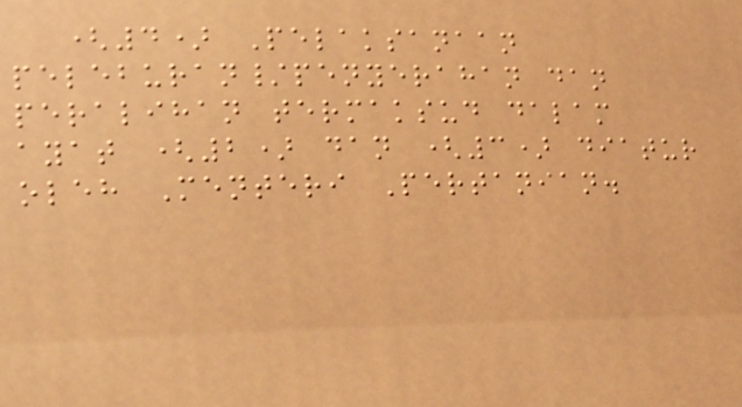(4) Pelaksanaan
peleburan/penyerahan dan
peralihan termaksud dalam
ayat (2) dan (3) diatur
oleh Menteri Pertanian.
